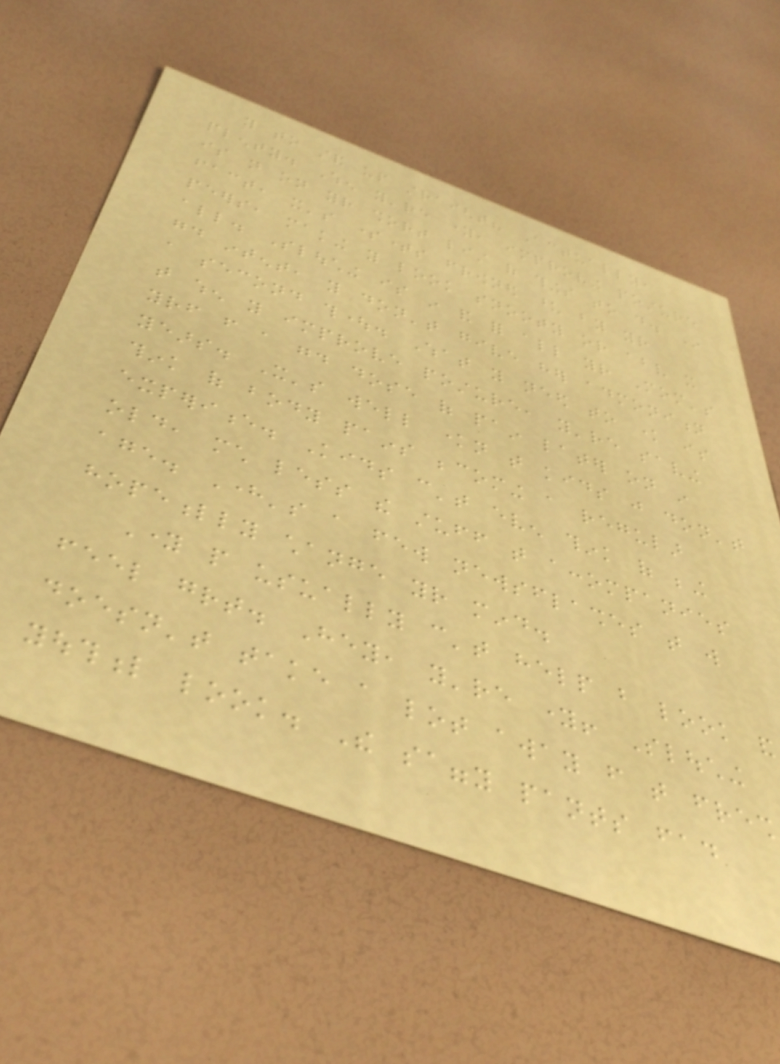you to stand up straight? Actually,
plenty. When you're young, improving posture
is not on your short list of things to do. In
fact, it's sometimes frowned upon by your
peers, making you look snooty or above it
all. Slouching is in and for all your Mom's
good intent, you don't give her admonition
a second thought. What you need to know is
that when you improve posture, you're saving
yourself from a good dose of pain later on in
years. It's well known that kids just don't
think of body pains becoming a regular
experience. Kids can't even think of being
old, much less the stuff that accompanies
age. Here's a few newsflashes that will
hopefully change your mind.
Young people usually can't help but look and
feel great. Hey, you're young! Slouching
doesn't take a lot away from that fresh
youthful look. The saggy pants fad
